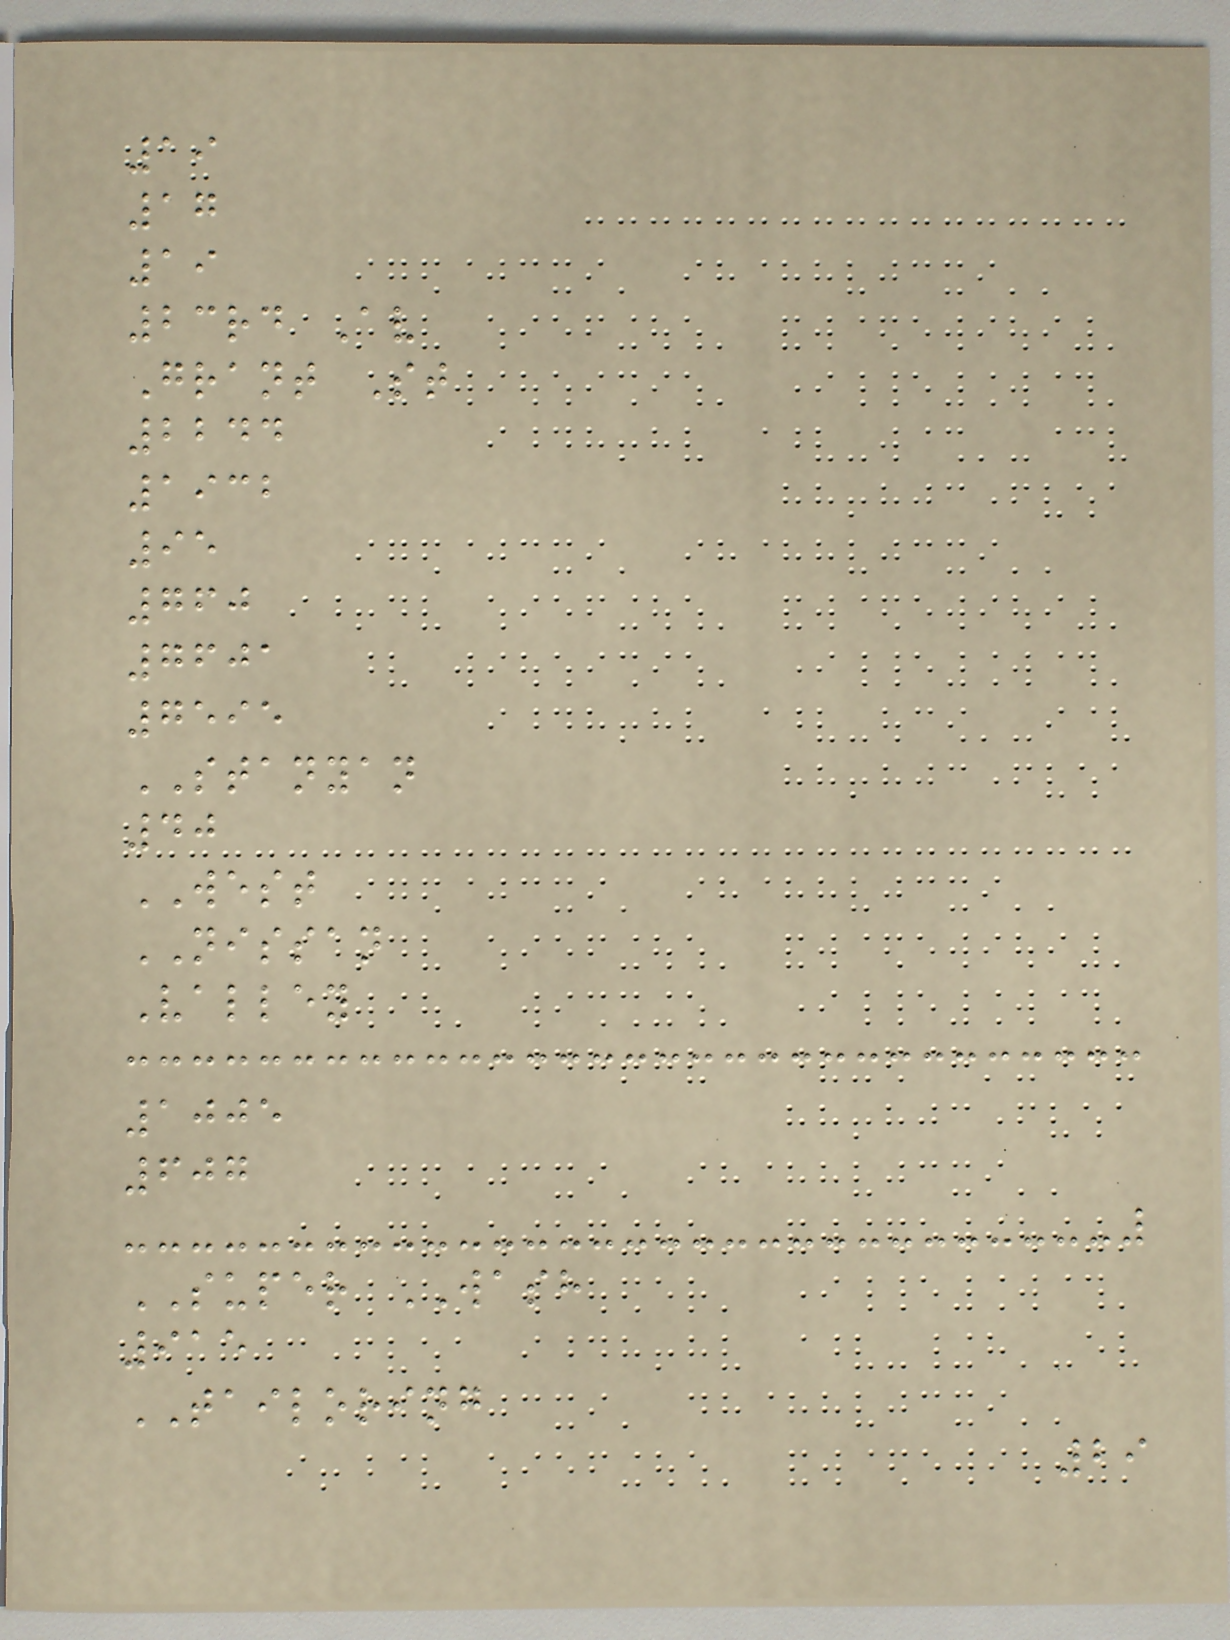19
17
19
23rd Av
Grant St
2244
1932
95
760
7601
7595
STANYAN
40
WEST
NISSAN
Valley
1005
607
SUPER WASH
915
TAILORING
29
